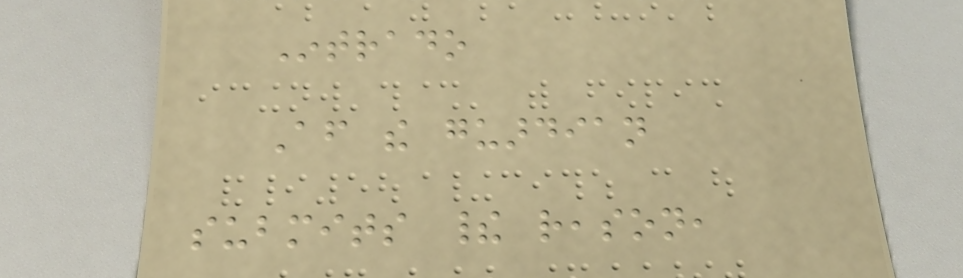Intrado
After the guardian
submits their reason,
